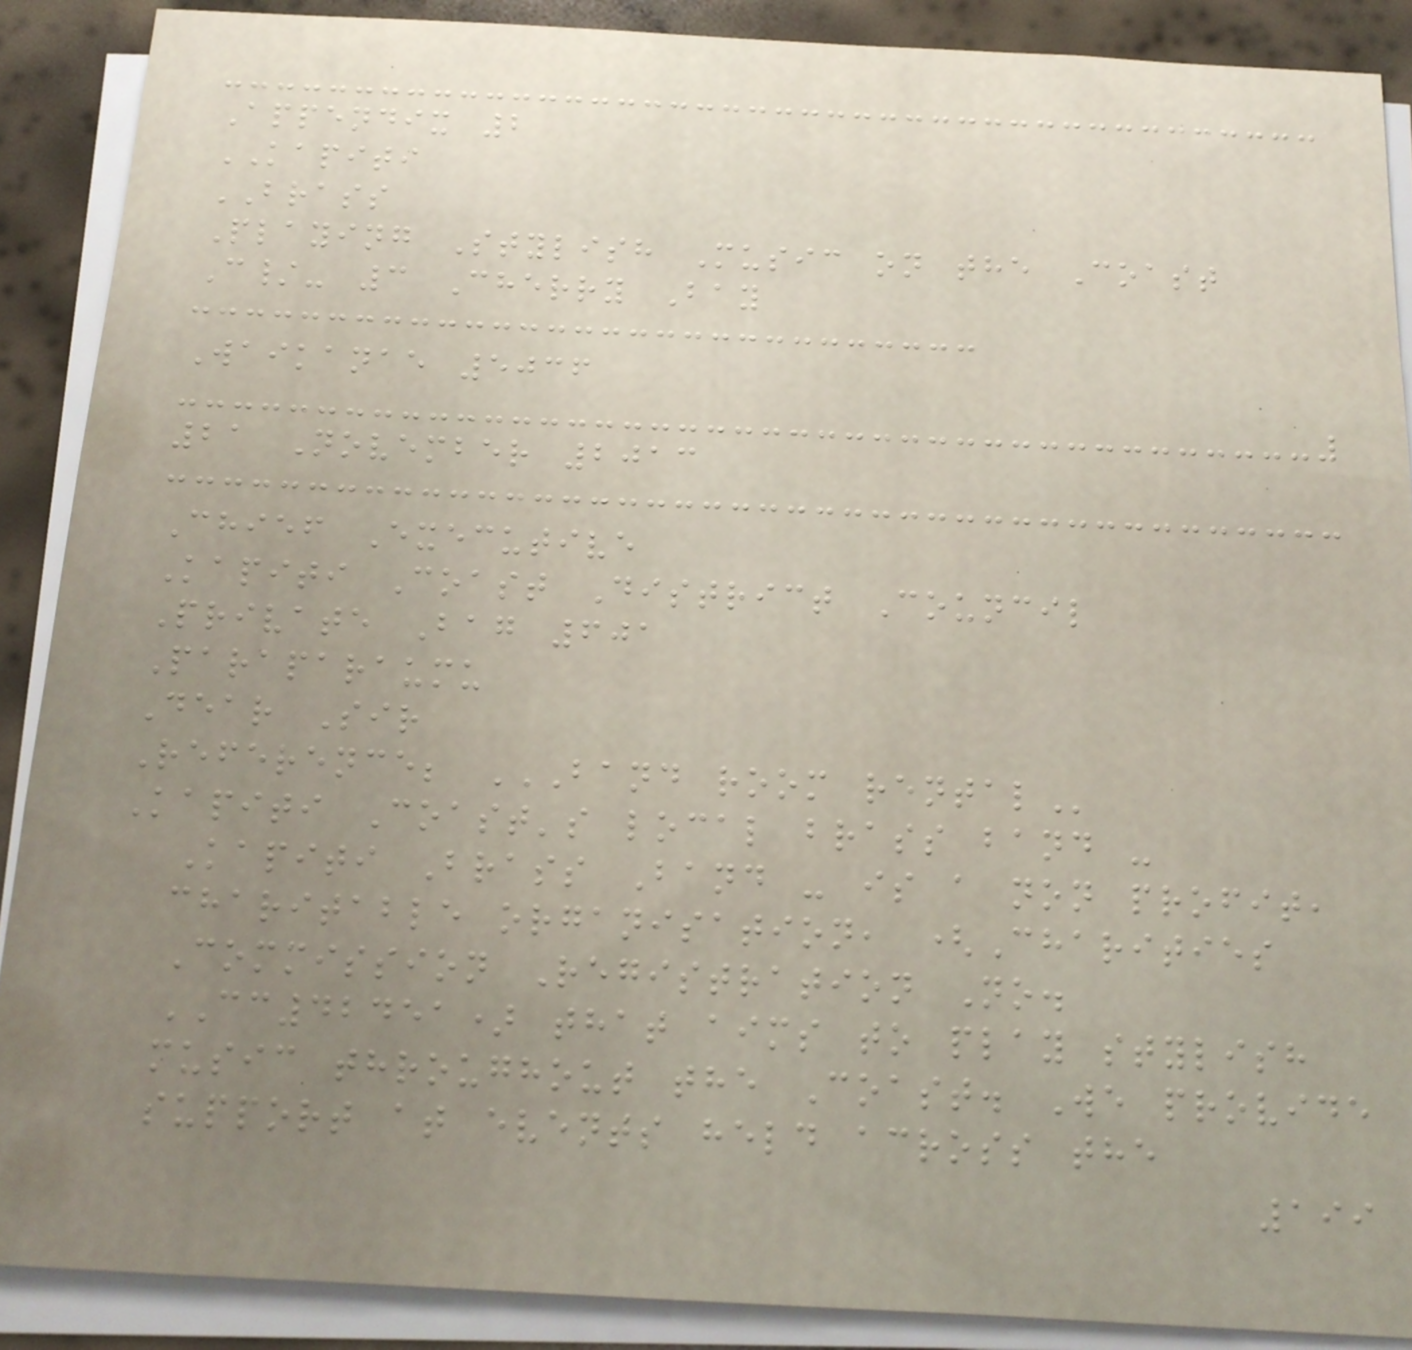Appendix 2
KAPITI
BRASS
Playing Stylish Music on the Coast
C/- 3 Cherry Bay
Waikanae 5036
21 November 2013
Chief Executive
Kapiti Coast District Council
Private Bag 601
Paraparaumu
Dear Sir
Reference; BAND ROOM RENTAL
Kapiti Coast's local brass band -
Kapiti Brass Band - is a non profit,
charitable organisation, (Charities
Commission Registration No.
CC42451) that aims to play stylish
music throughout the Coast. We provide
support at events held across the
199
